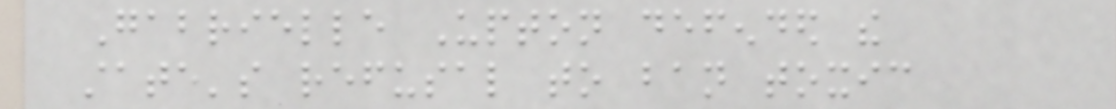Gabrielle Upton defended the
state's refusal to ban toxic
